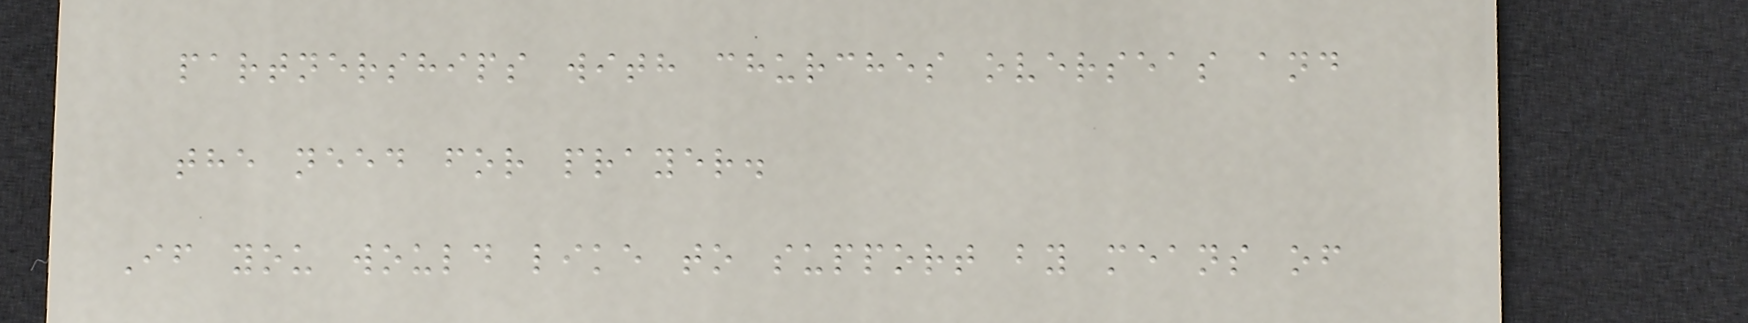partnerships with churches overseas and
the need for prayer.
If you would like to support by means of
